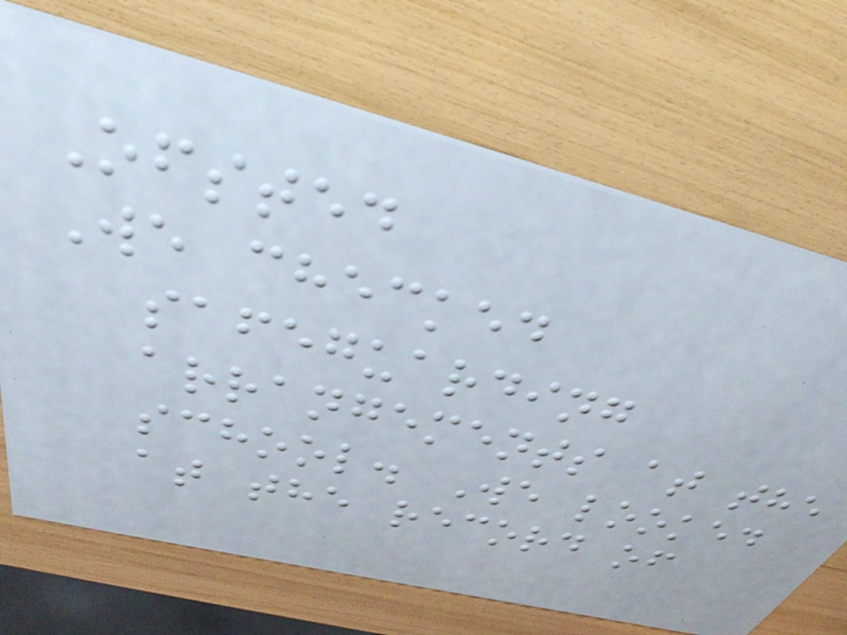Ofsted
We checked
safeguarding
arrangements at the
school. We looked
at the record of
